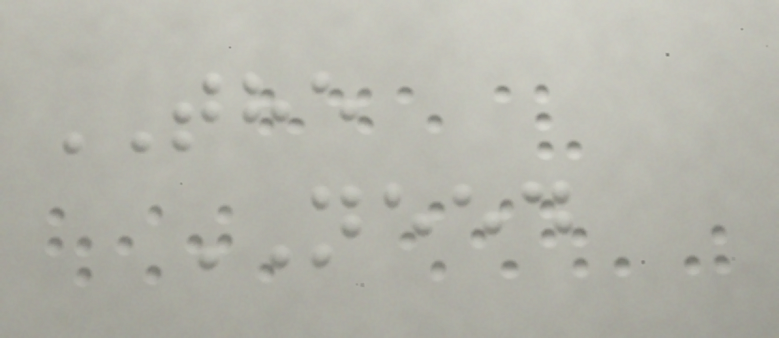THE
NEED
